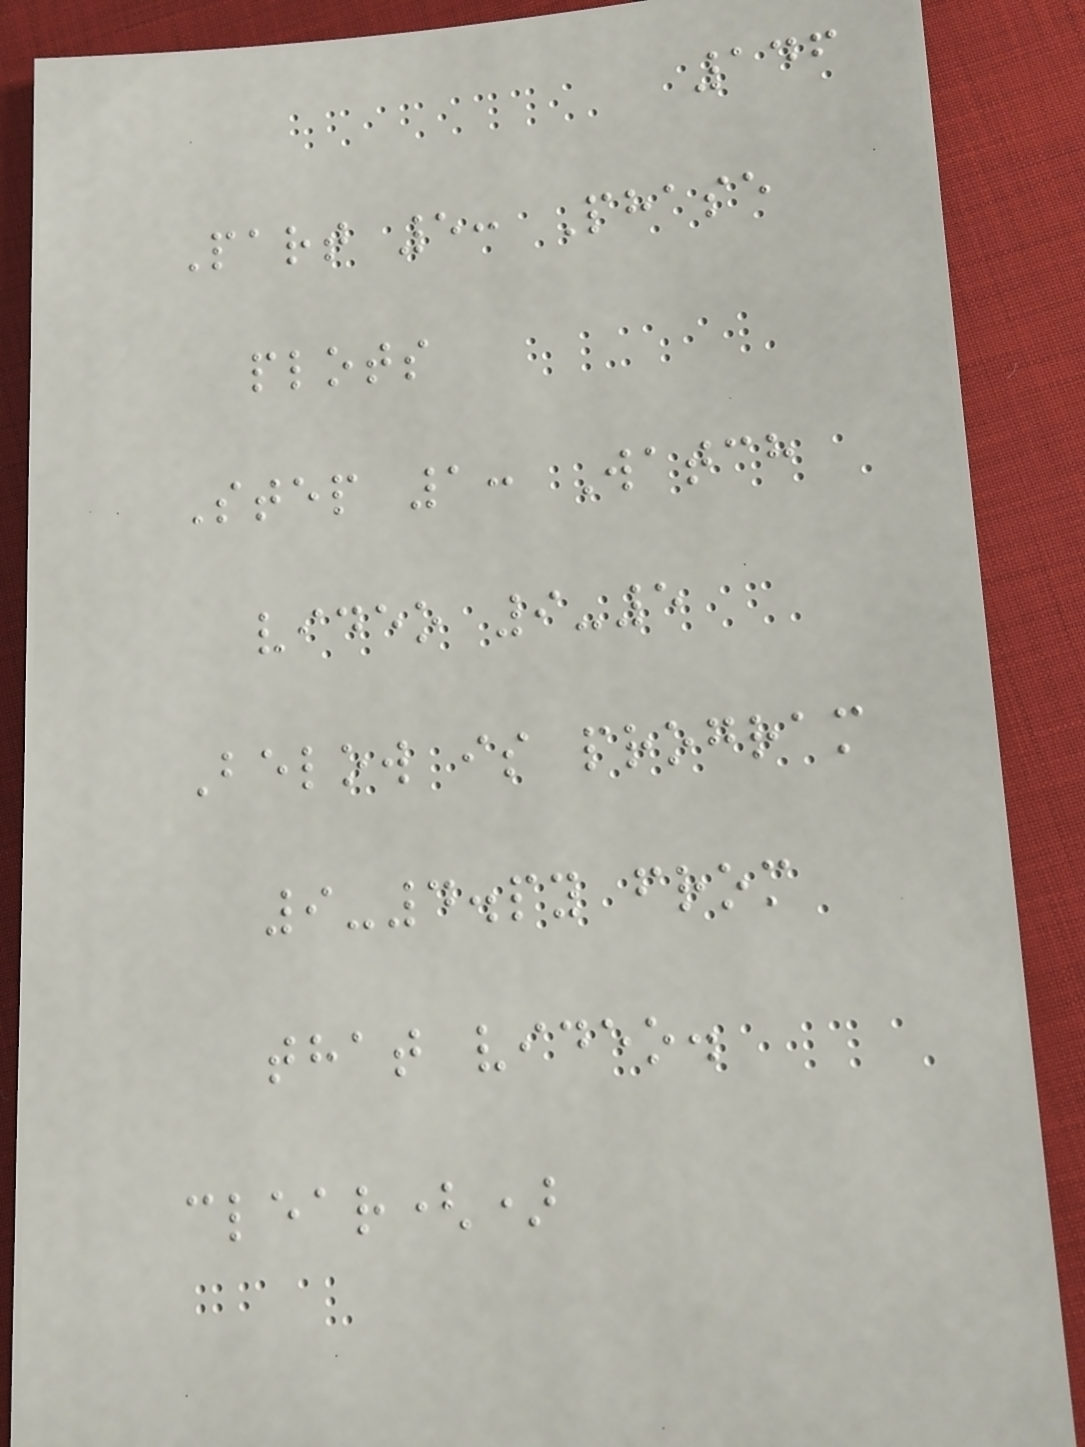146
Part 5: Phase
plots
Step 1: Watch
video 9-5
Below is program
9-4.py from
that video.
clear()
